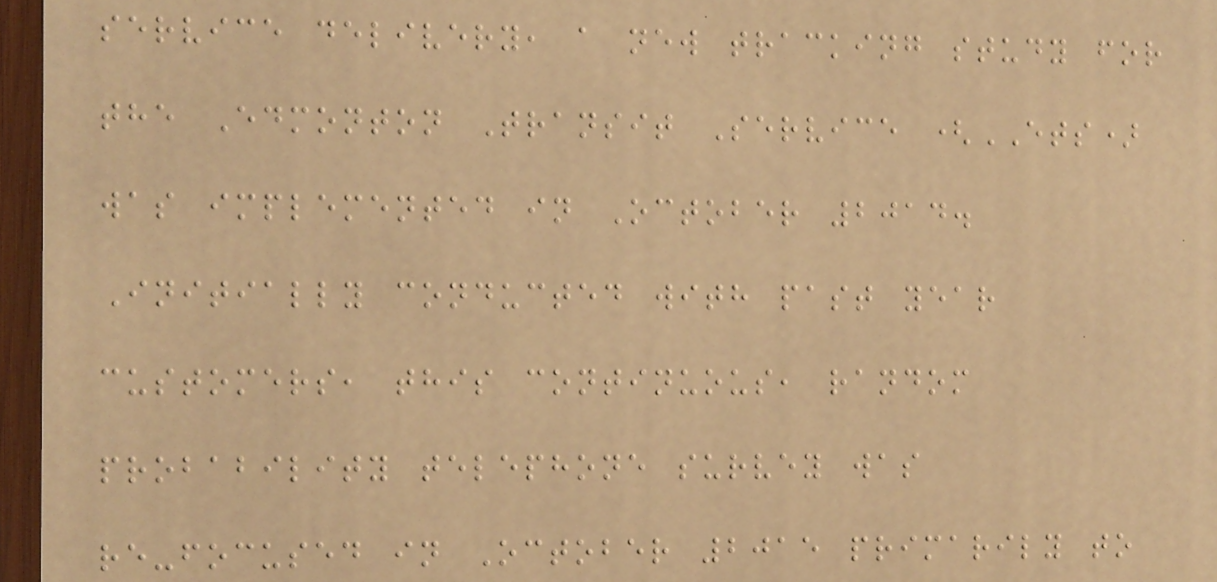service delivery, a new tracking study for
the Edmonton Transit Service (ETS)
was implemented in October 2014.
Initially conducted with past year
customers, this continuous, random
probability telephone survey was
re-focused in October 2015 primarily to
